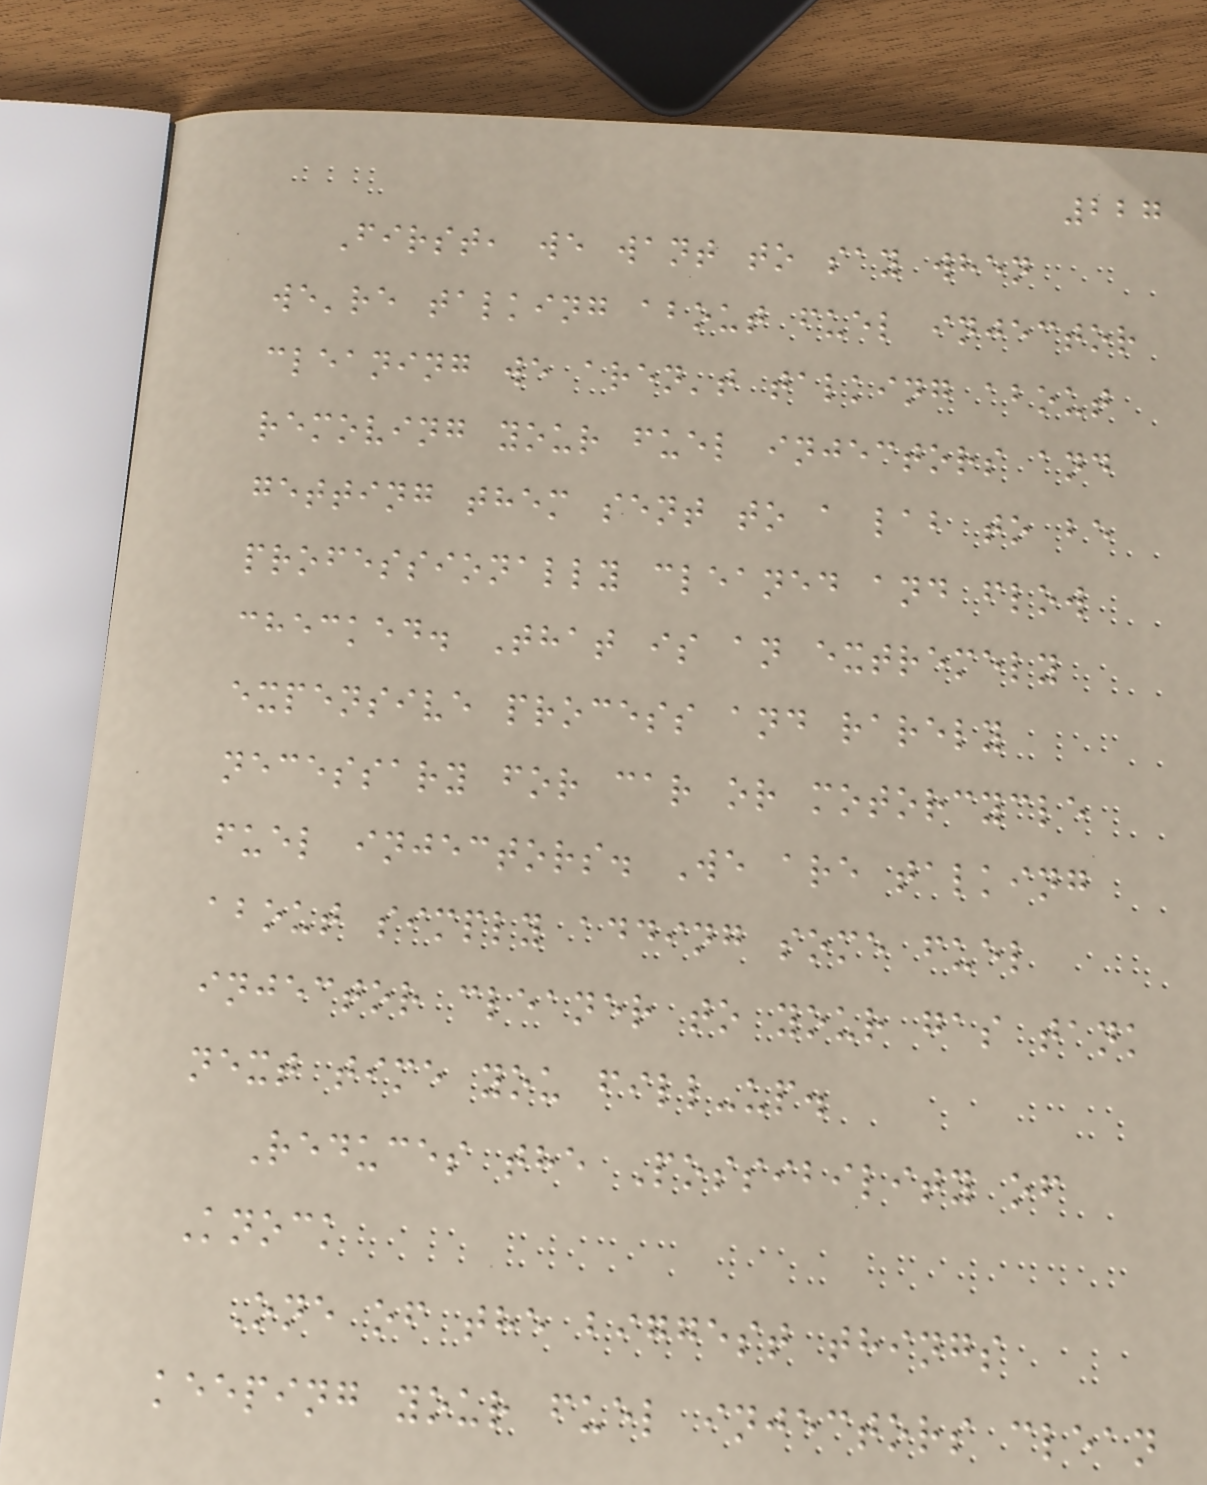227
First, we want to say when
we're talking about fuel injector
cleaning we aren't talking about
removing your fuel injectors and
getting them sent to a lab to be
professionally cleaned and flow
checked. That is an extremely
expensive process and rarely
necessary for car or motorcycle
fuel injectors. We are talking
about simply adding some fuel
injector cleaner to your gas tank
next time you fill-up.
Reduces the Possibility of
Knock
One of the biggest things
keeping your fuel injectors clean
